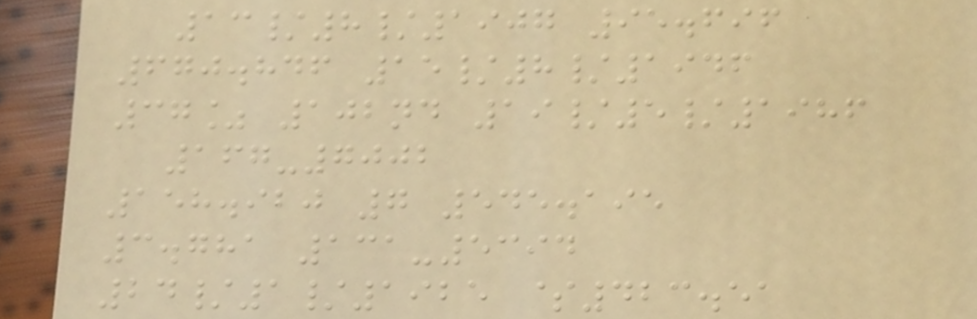13/8/1907 95.696
670.846 15/8/1946
37% 102nd 19/5/1986
167-7002
158.920 7 545.195
3.781 131-5394
24/1/1925 $423.51
